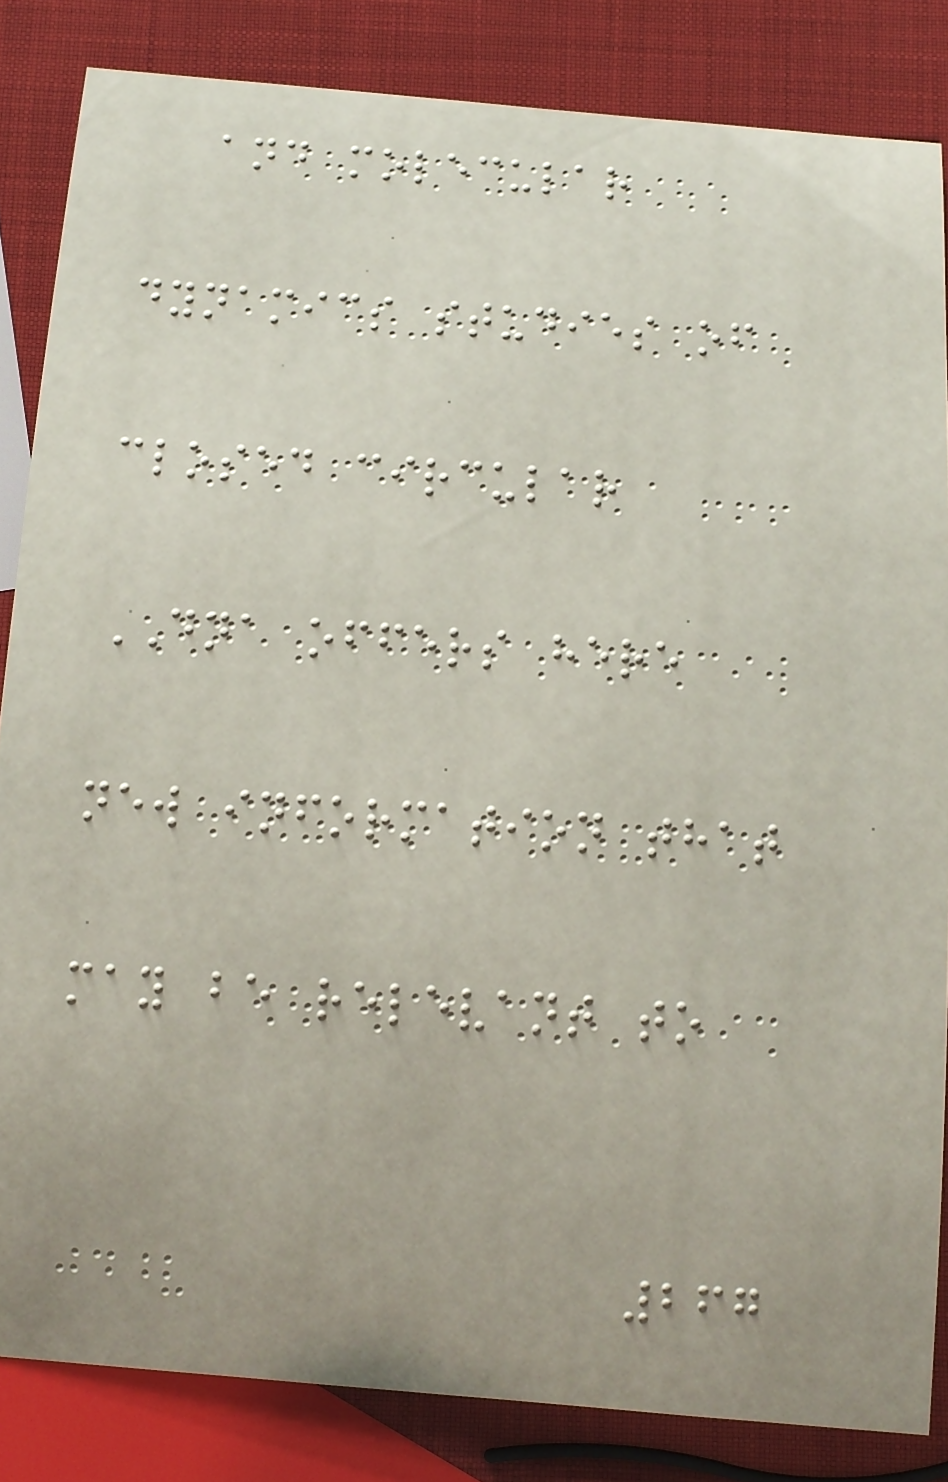and molecular
dynamics studies of
closed circular
DNA offers here
new information that
may be relevant to
267
